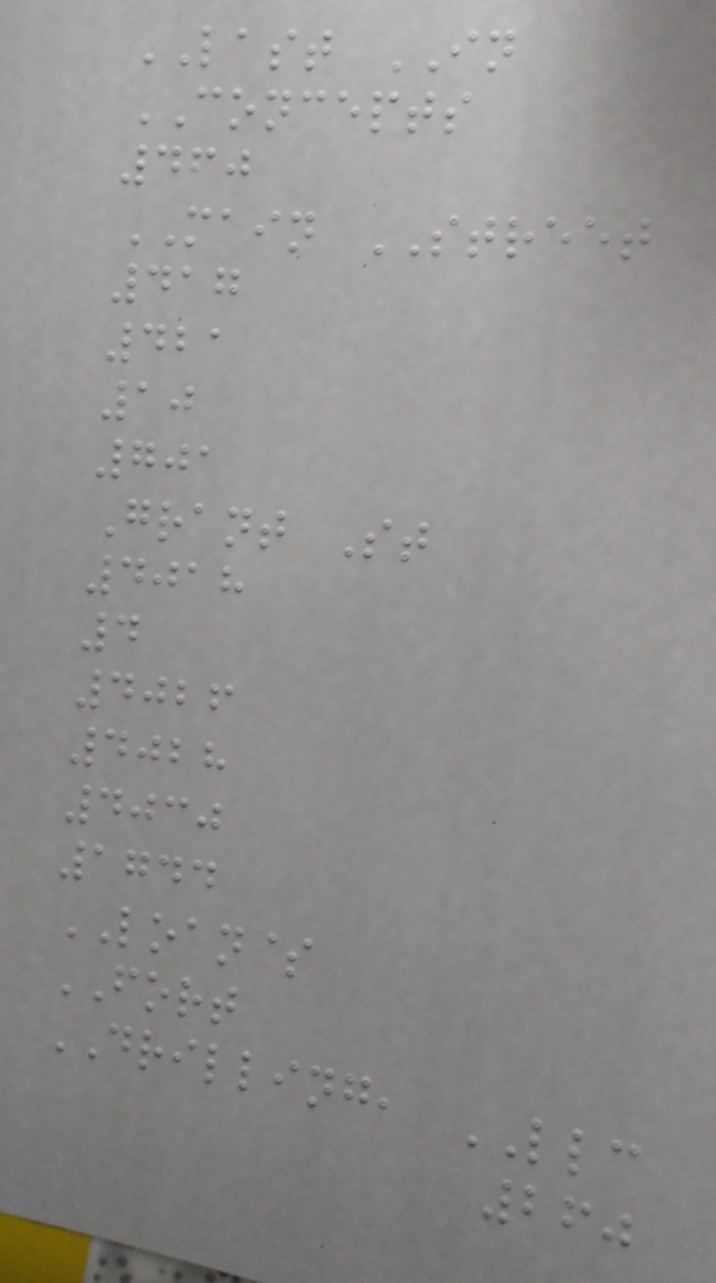LAST IN
CONCEPTS
460
MAIN STREET
417
421
10
701
Grant St
4018
4
4026
4028
4030
1744
LOAN$
FORT
DRILLING, LLC
260
